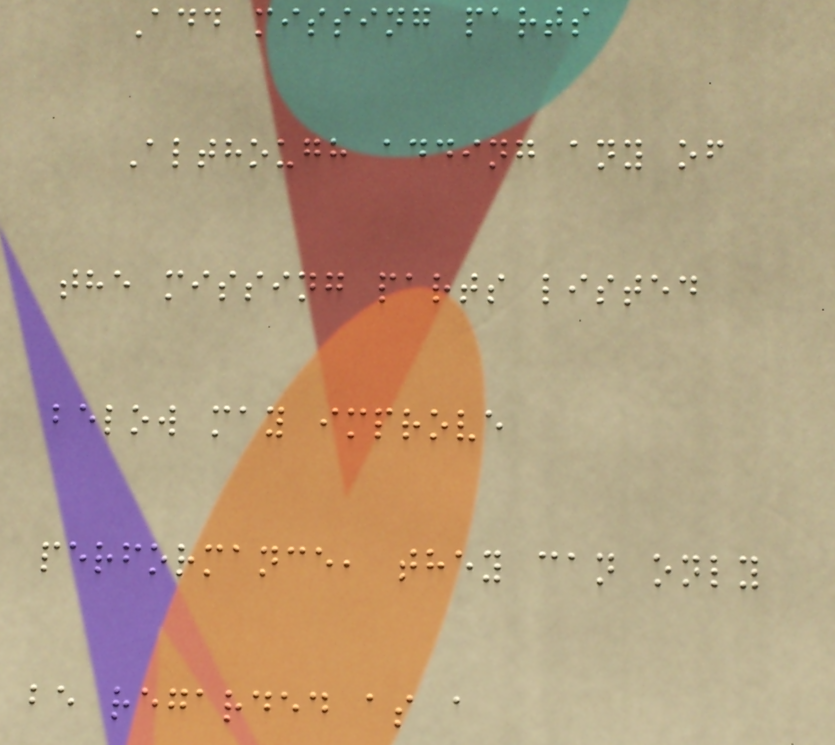Add missing parts
Although adding any of
the missing parts listed
below may improve
performance, they can only
be regarded as a
